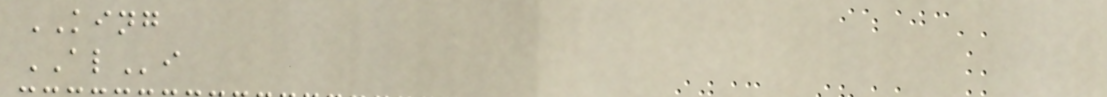KING
ALi
